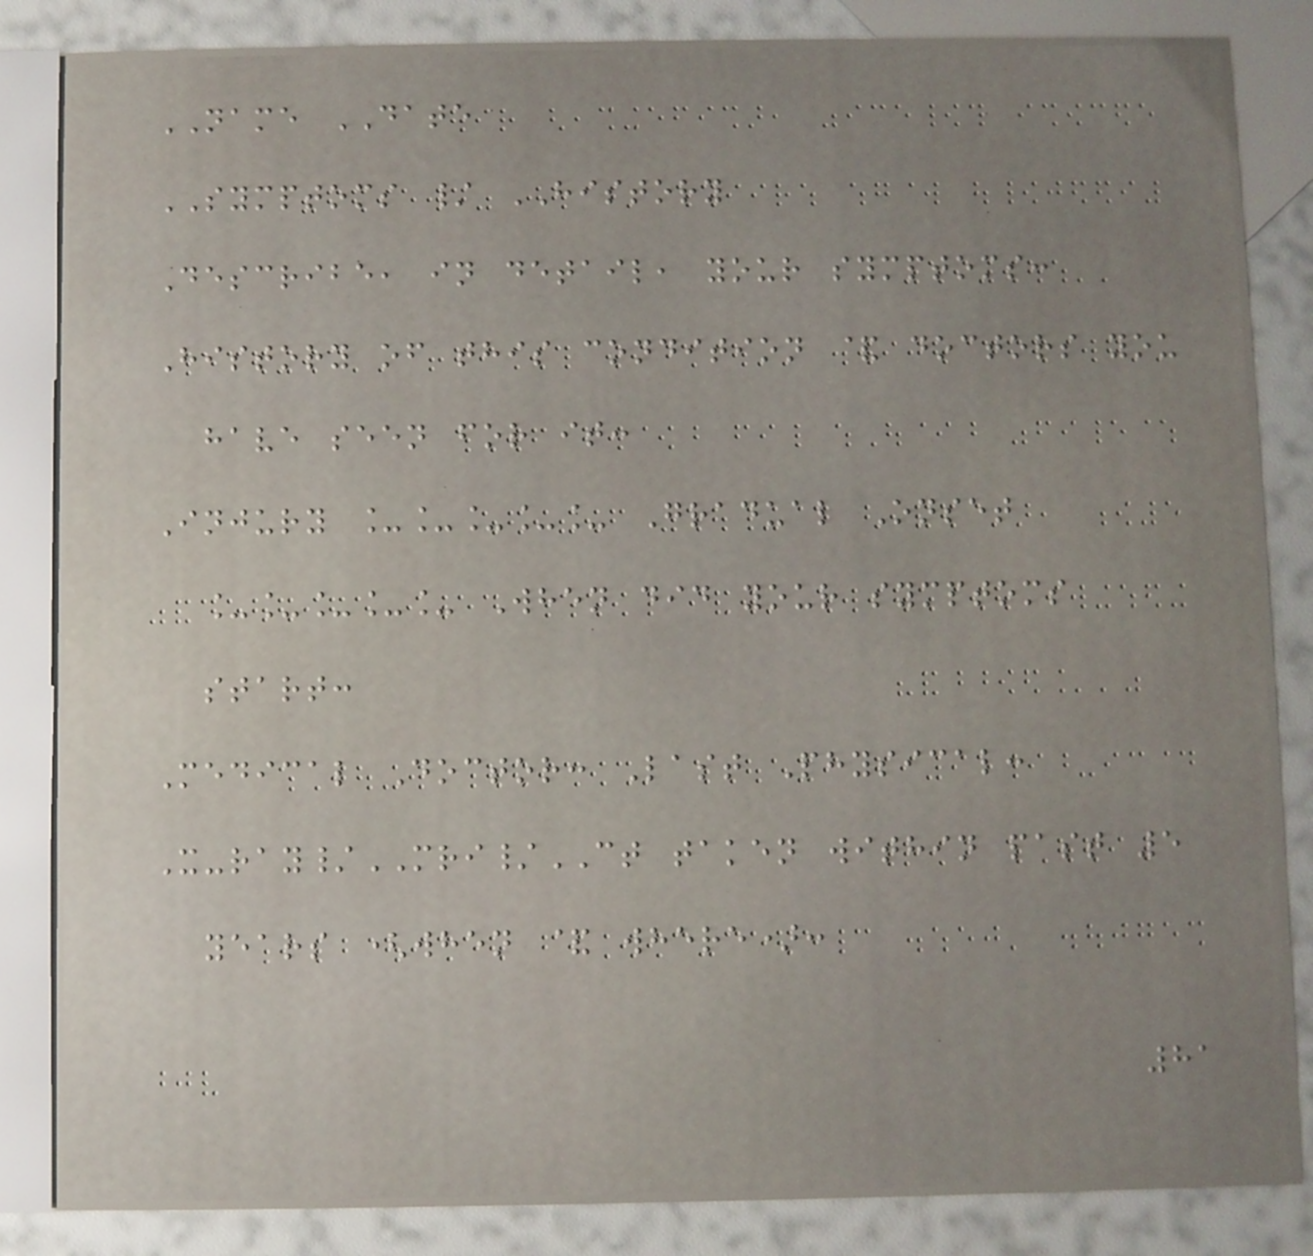NAME DATE
SYMPTOMS / HISTORY
Describe, in detail, your symptoms:
History of this condition & doctors you
have seen for it:
Injury _____ Gradual Onset
_____ When did your symptoms
start:
Medical Doctor: Last Physical:
X-ray/MRI/CT taken within past 5
years (when & where):
81
